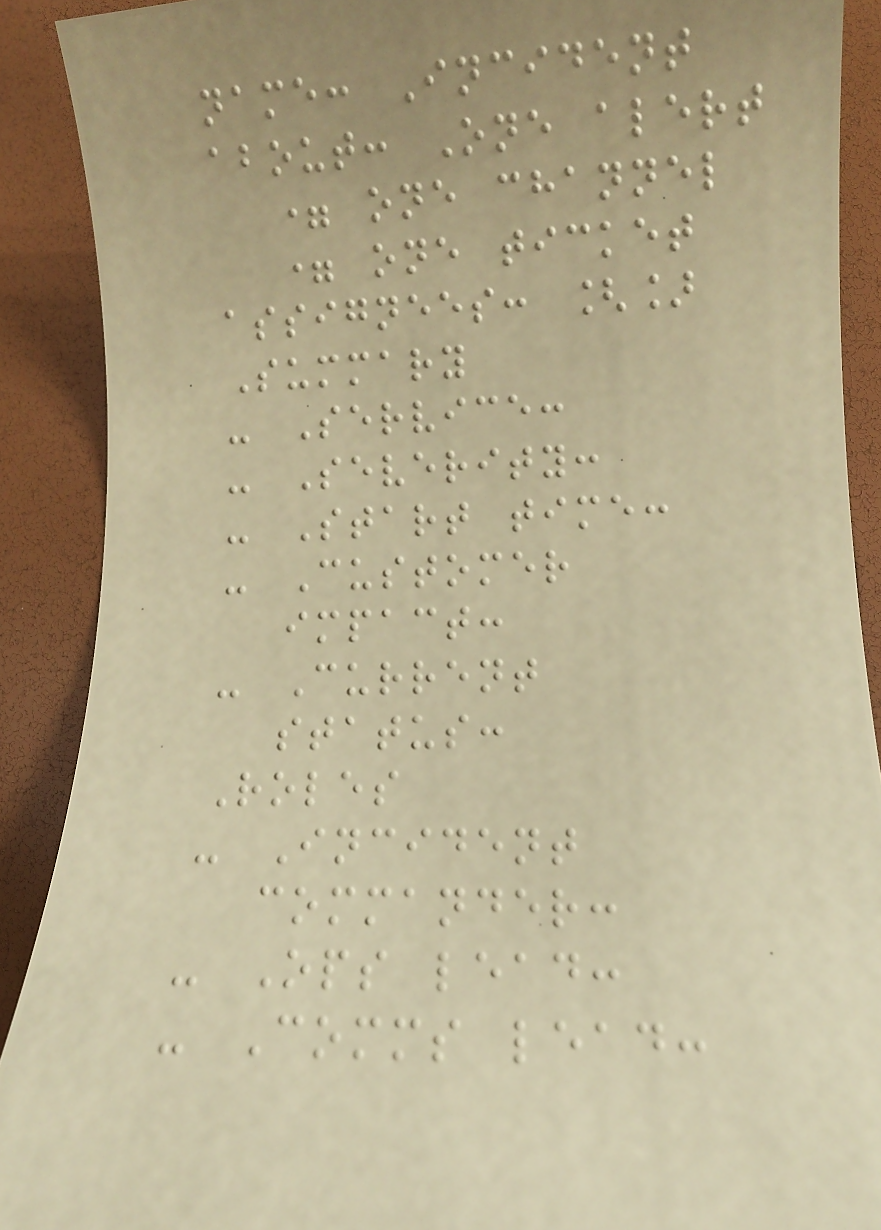name: Incident
about: One alert
= one channel
= one ticket
assignees: []
Summary
- Service:
- Severity:
- Start time:
- Customer
impact:
- Current
status:
Roles
- Incident
commander:
- Ops lead:
- Comms lead:
